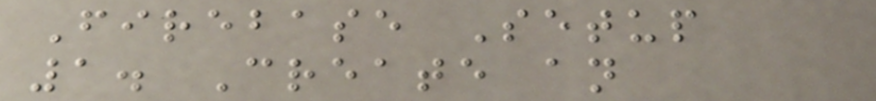Firebase Setup
1. Create an
